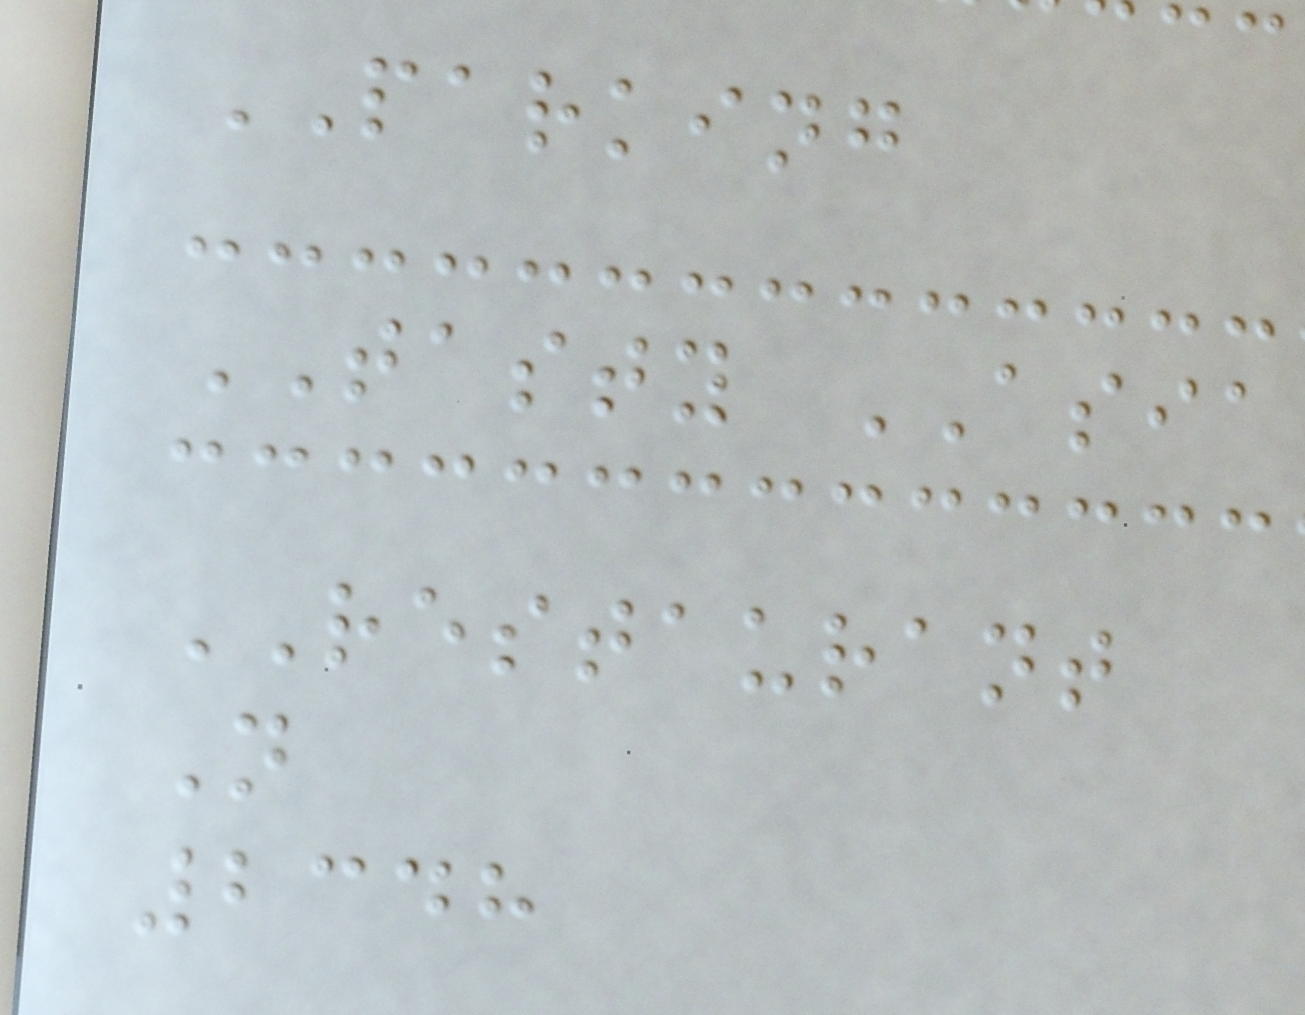PARKING
TASTY ASIA
RESTAURANT
N
2348
